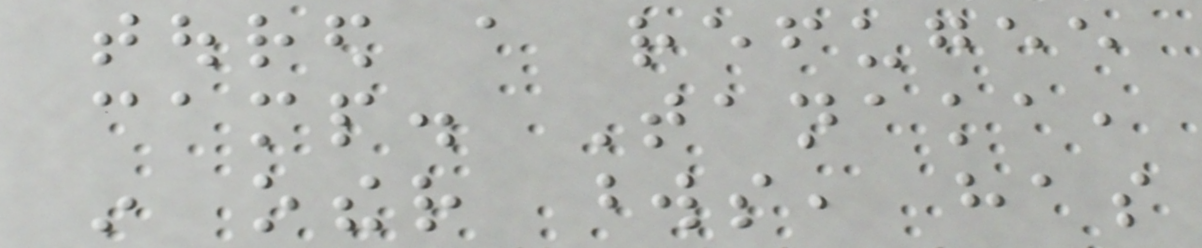toured a refugee
camp. Tanaka,
in other words, has
